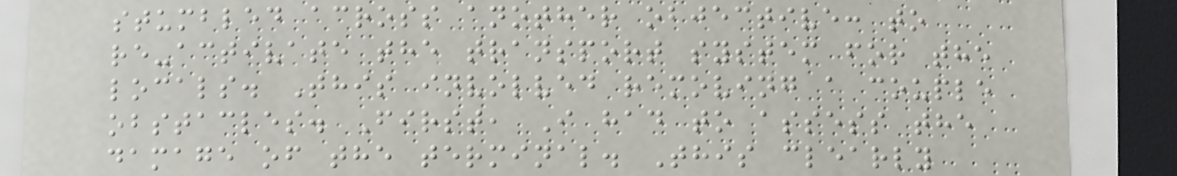stumbled across another objective: to
re-activate the transport system for the
locals. This involved removing a couple
obstacles. First, I had to assess the
damage of the terminal. This clearly
